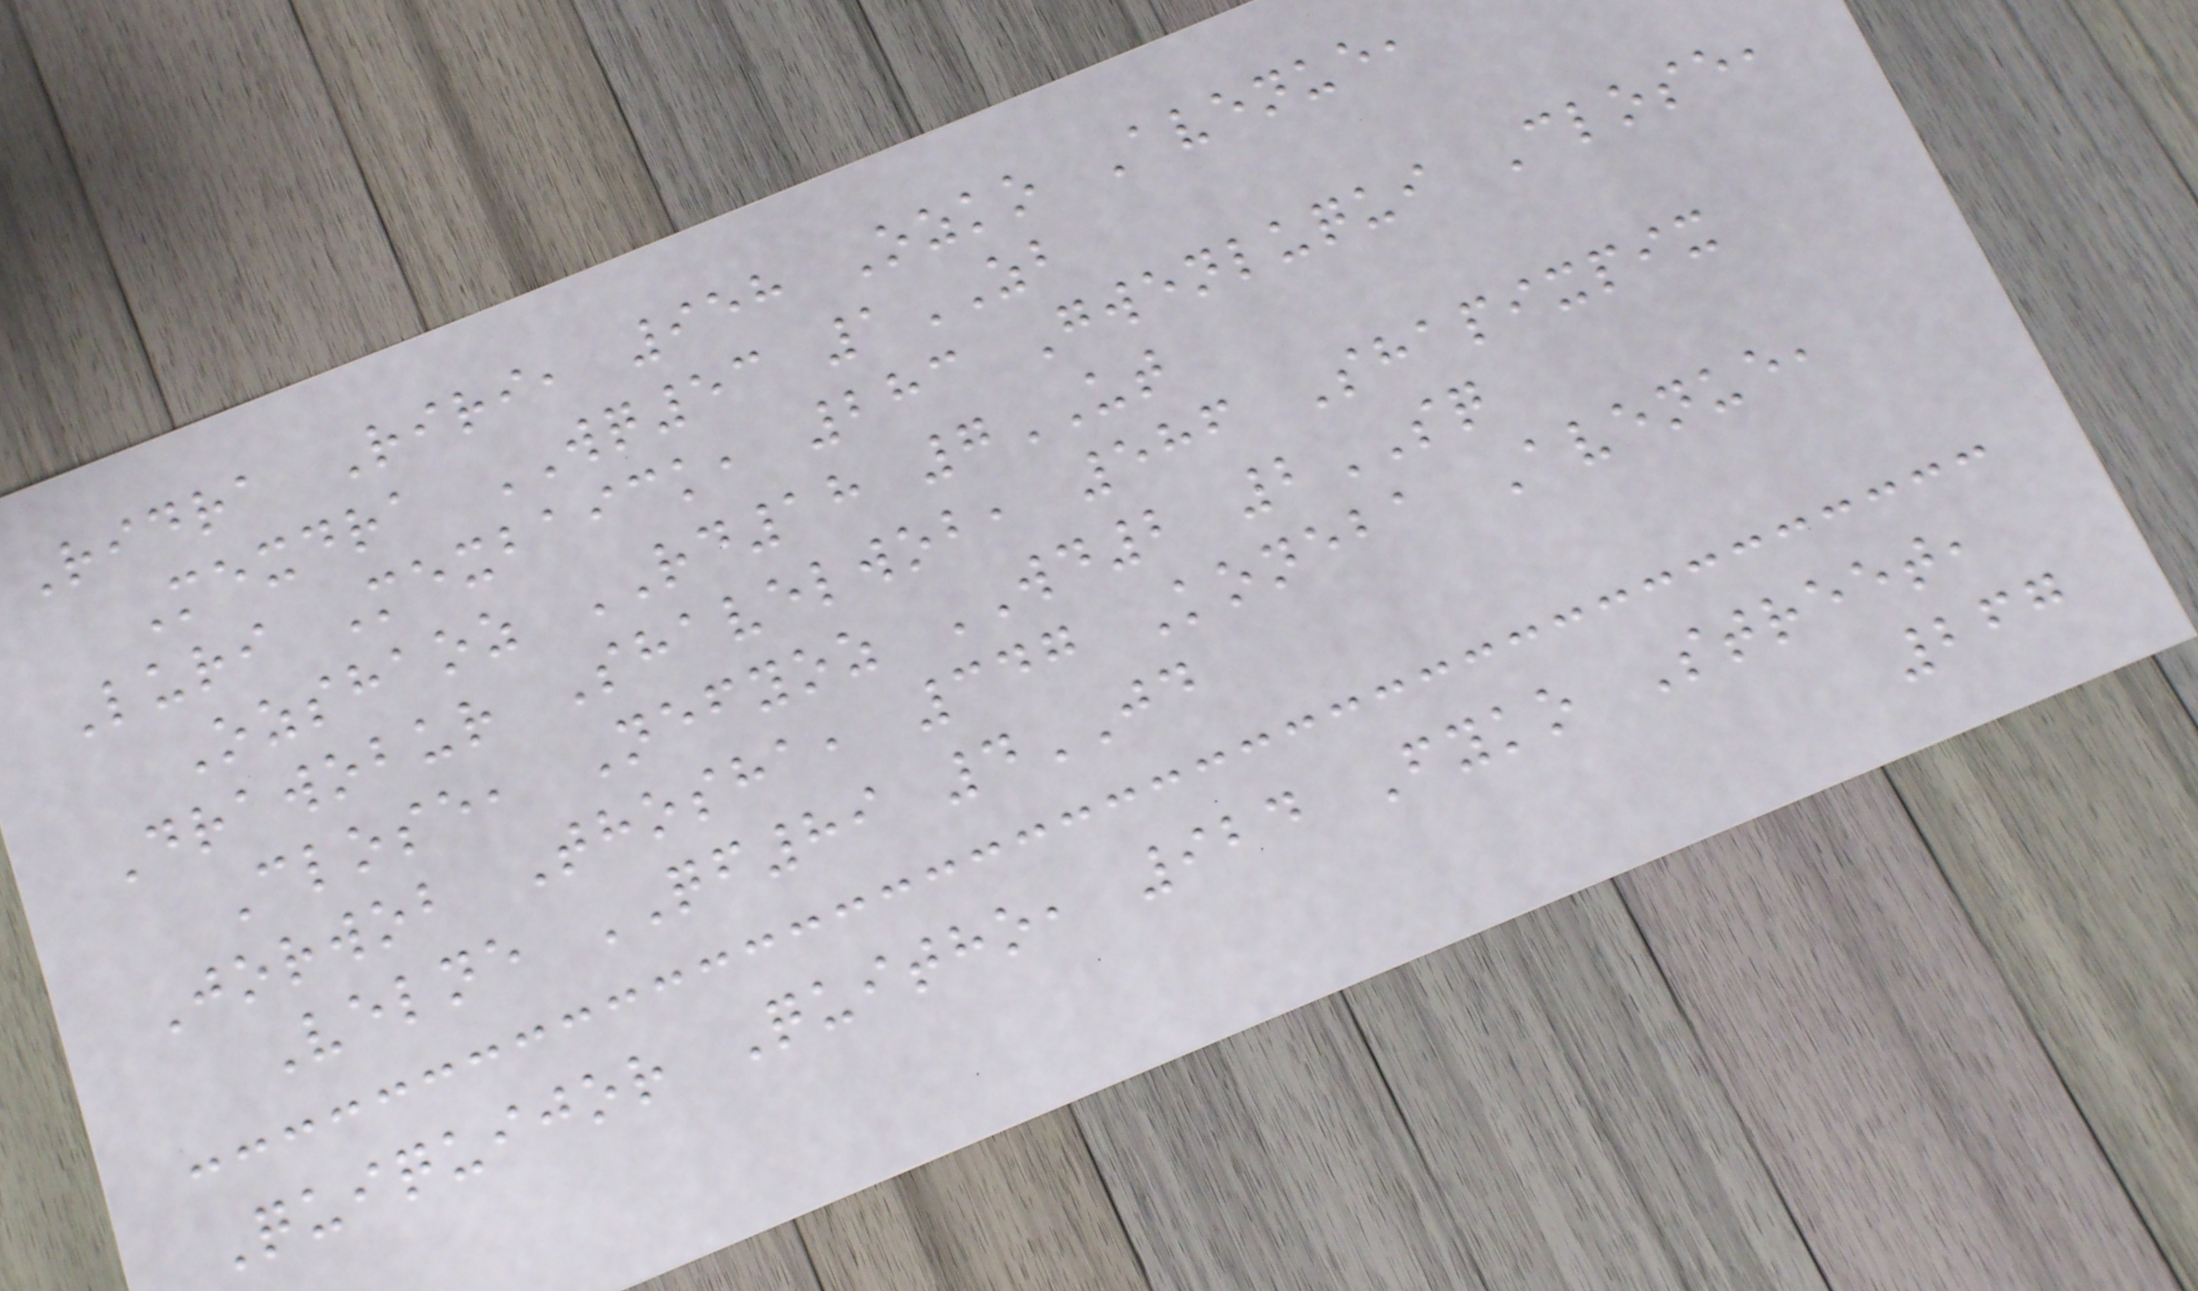Ridra Riri, 958 Ozko Avenue,
Mexdra WQ53 1ZB
Luri Mexbaick, 283 Gwenluqui Close,
Ozshaoz RD18 7UT
Drawobur Shavelwob, 586 Shapixpix
Close, Nefyoz WD2 2SQ
Jorwob Thosha, 347 Koneba Avenue,
Velne QF89 4JD
Quiquijor Quitho, 924 Fyko Street,
267
